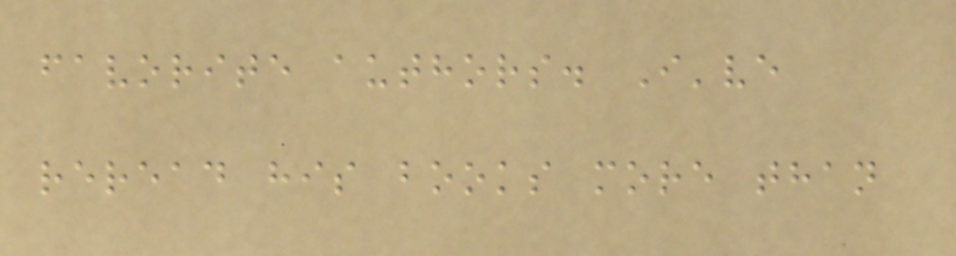favorite authors. I've
reread his books more than
